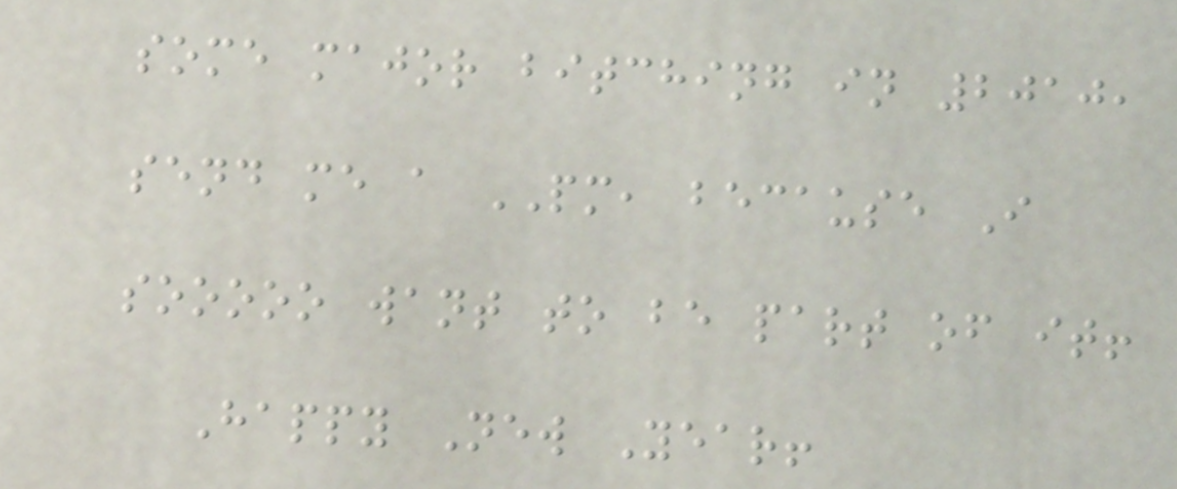some major bitching in 2010,
send me a PM, because I
sooooo want to be part of it!
Happy New Year!
